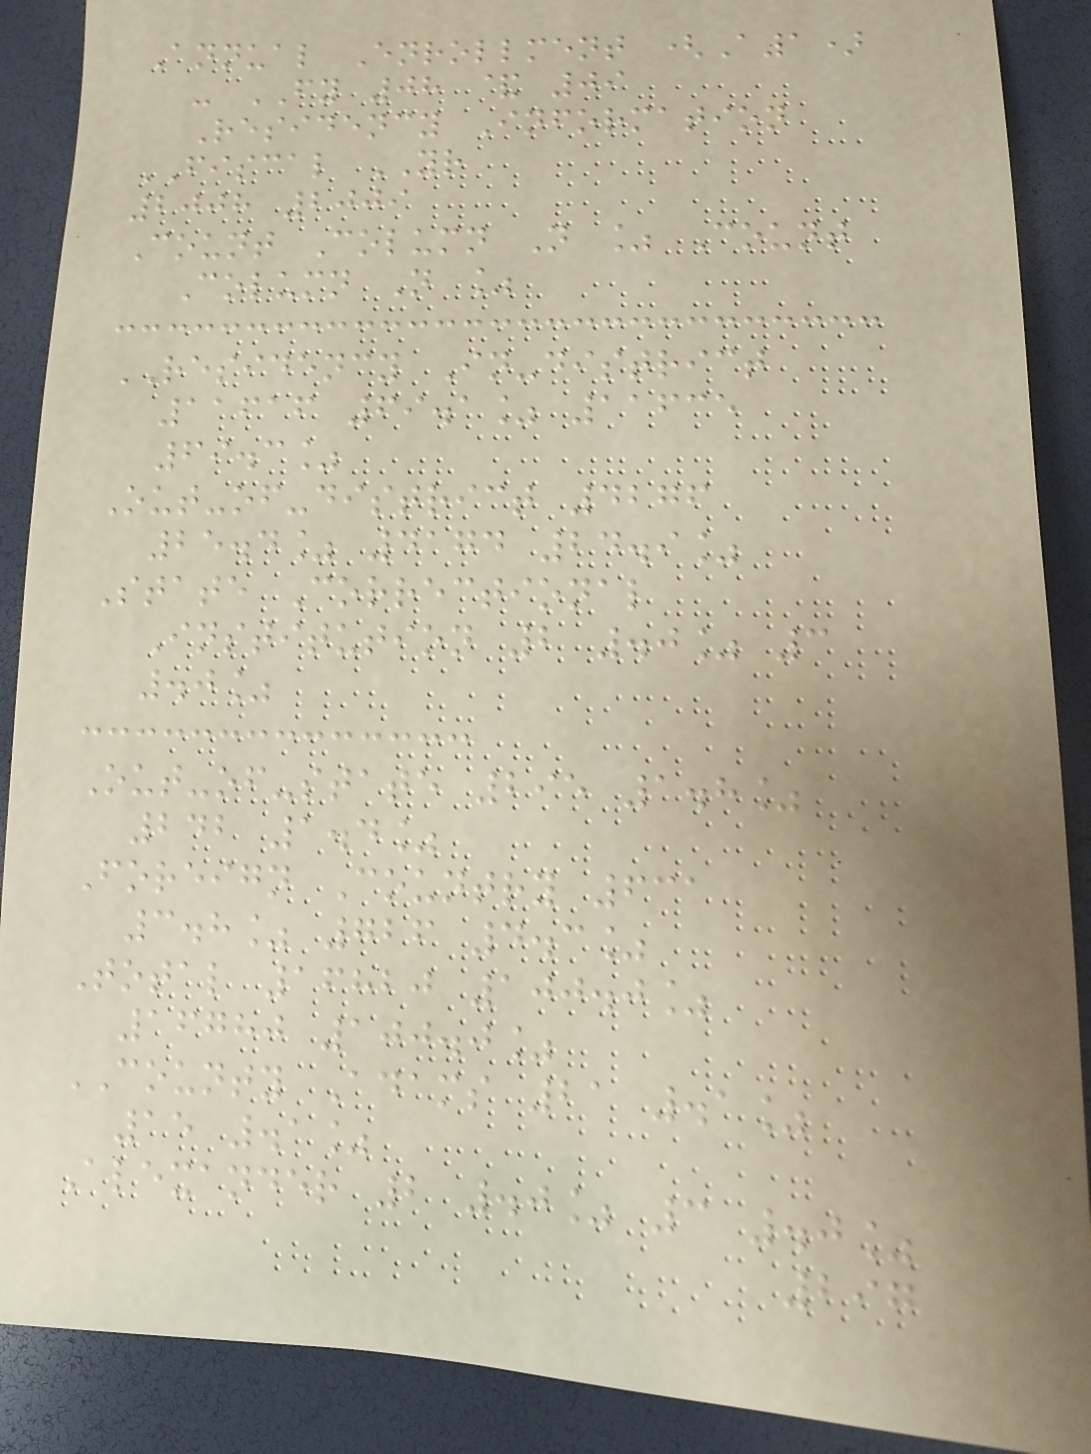Annual Enrollment (A1)
- FY 08 & 09
Residency Information
FISCAL YR
2008 2009
Count Column N % Count
Column N %
RESIDENCY In-district
11616 69.1% 11635
69.3%
Out-of-district 4276
25.4% 4174 24.9%
State Correctional
Institution 2 .0% 3
.0%
Out-of-state 295 1.8%
242 1.4%
Foreign Country 631
3.8% 726 4.3%
Total 16820 100.0%
16780 100.0%
COUNTY Adams 21 .1%
15 .1%
Alexander 2 .0% 3 .0%
297
